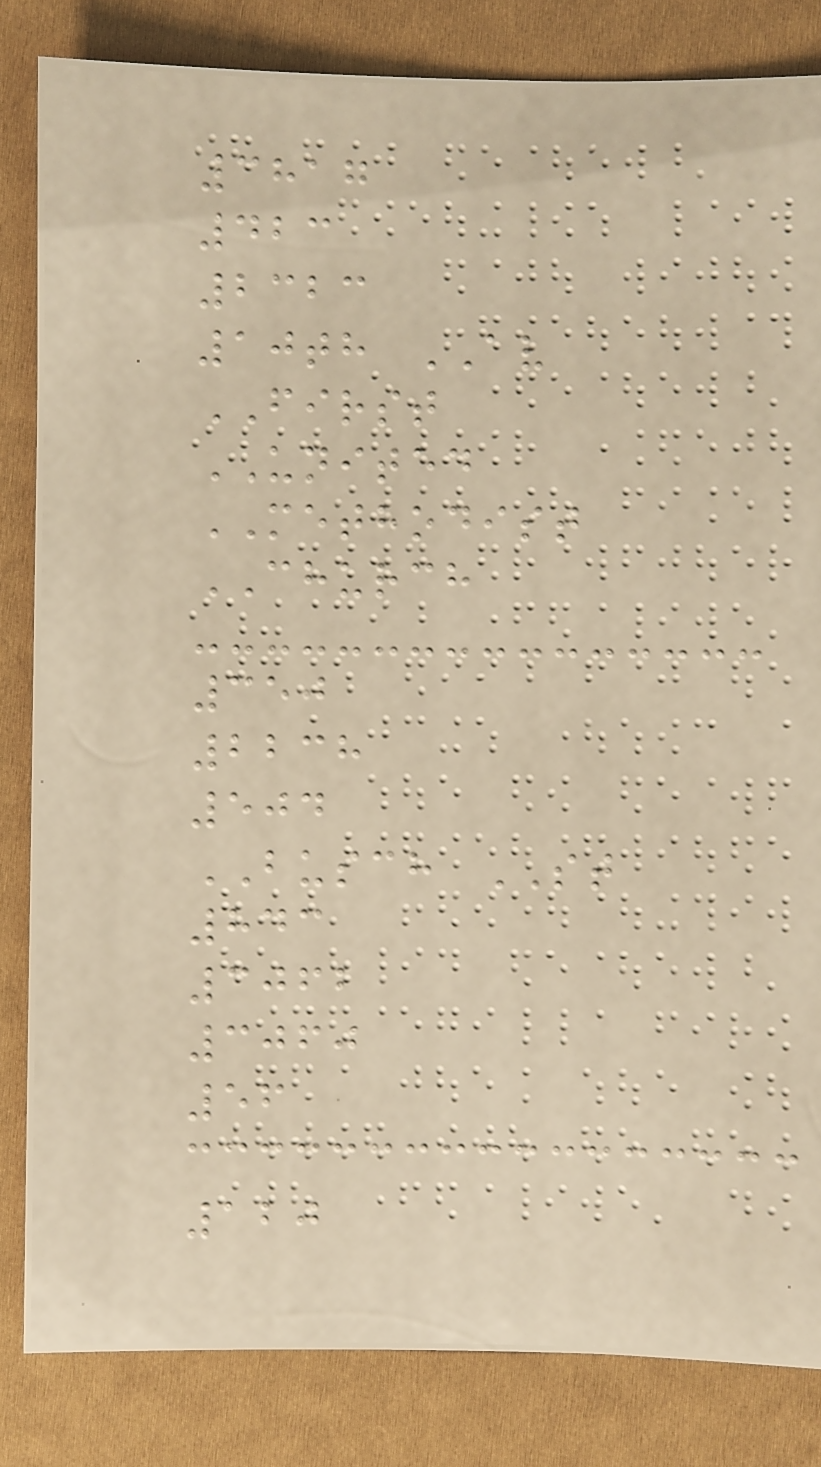3817
423
2323
10th AV
FIRST
UNITED
METHODIST
CHURCH
350
2238
504
BUSCH ST
843
3062
3060
56
120
